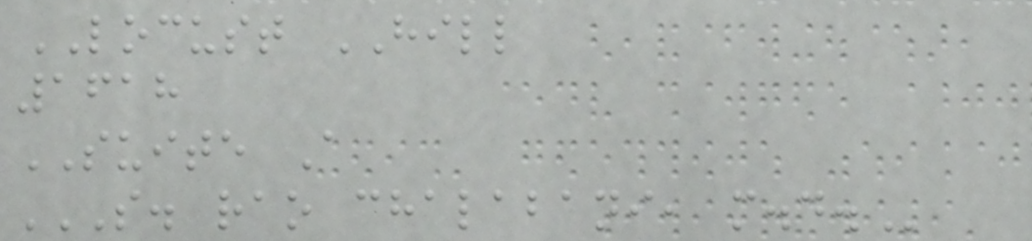LOCUST HILL
1618
SUITE A
S. RAO CHALABANI, M.D.
